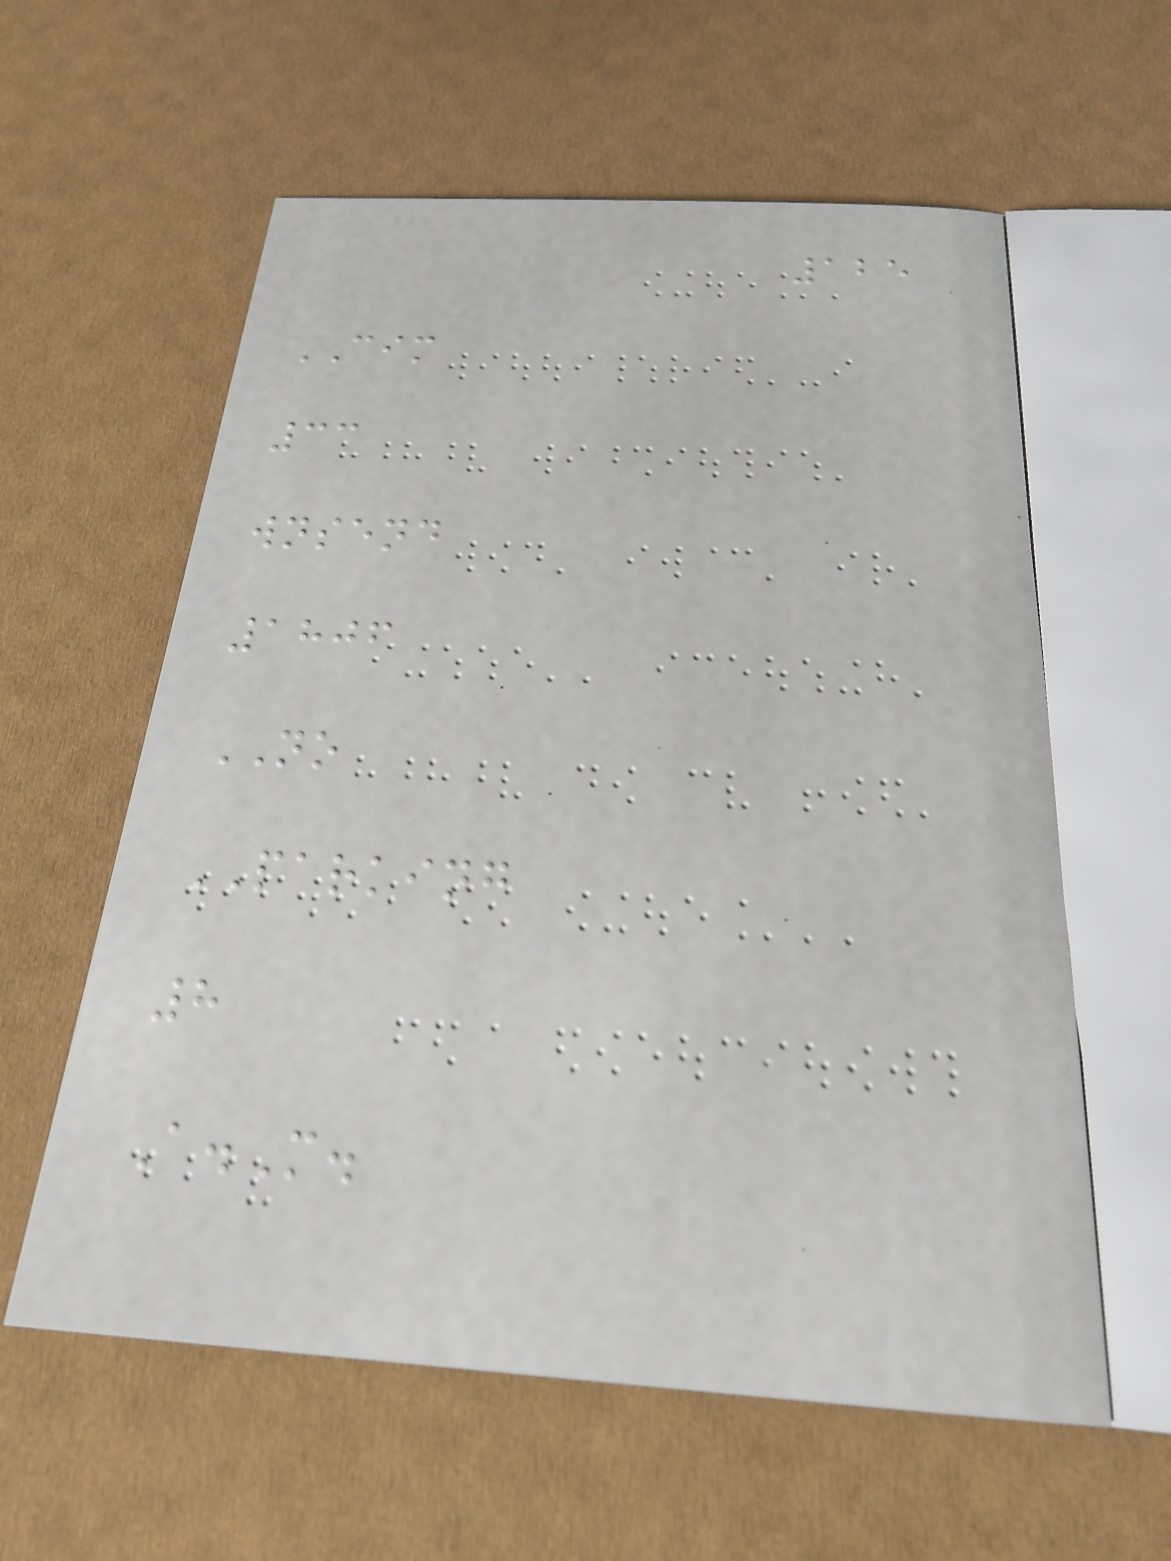125
CIM
33
wnsend
1806
NO
PARKING
8
A.M.
